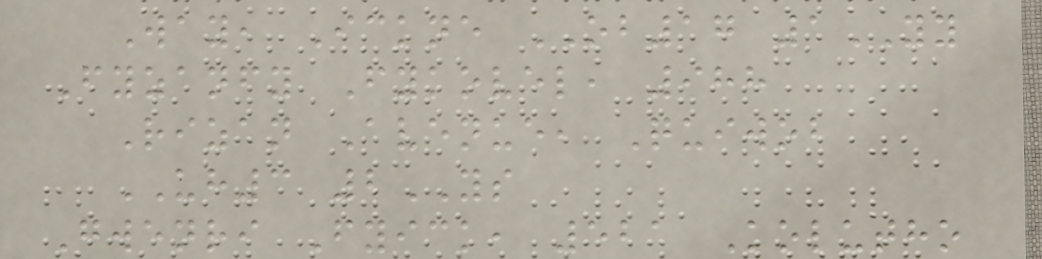Way, Ickne OB17 1YY
Fyzanfy Fykovel, 988
Rizan Avenue, Quiwob
UH3 2YS
Gwenri Fyick, 521 Kolutho
